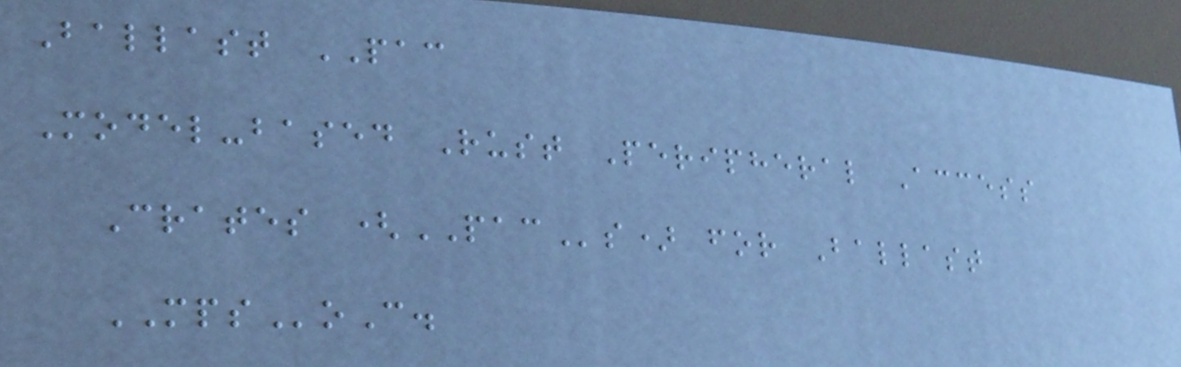Ballast PAC
Model-based Rust Peripheral Access
Crates (PACs) for Ballast
MPSoC.
